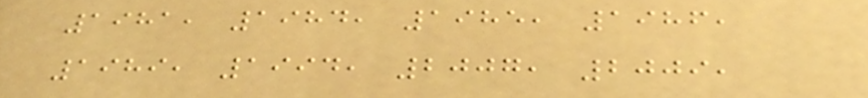1981, 1984, 1985, 1986,
1989, 1994, 2007, 2009,
